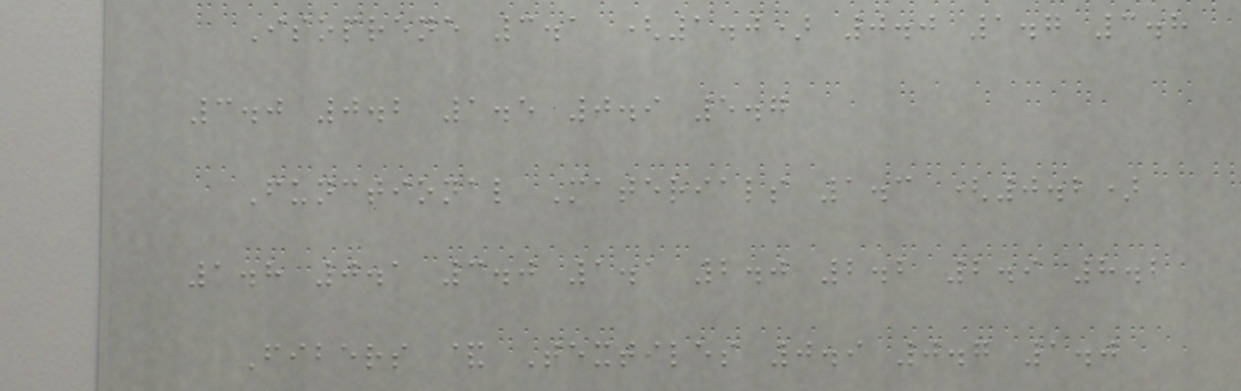Isoprene 3.1 (1.0) 0.0 1.7 3.8
3.0 0.2 1.5 0.9 5.7
Functional Materials 1.3 (0.2)
1.8 0.1 3.0 1.1 2.0 2.2 2.9 8.2
Fibers & Textiles 0.9 0.7 1.0
